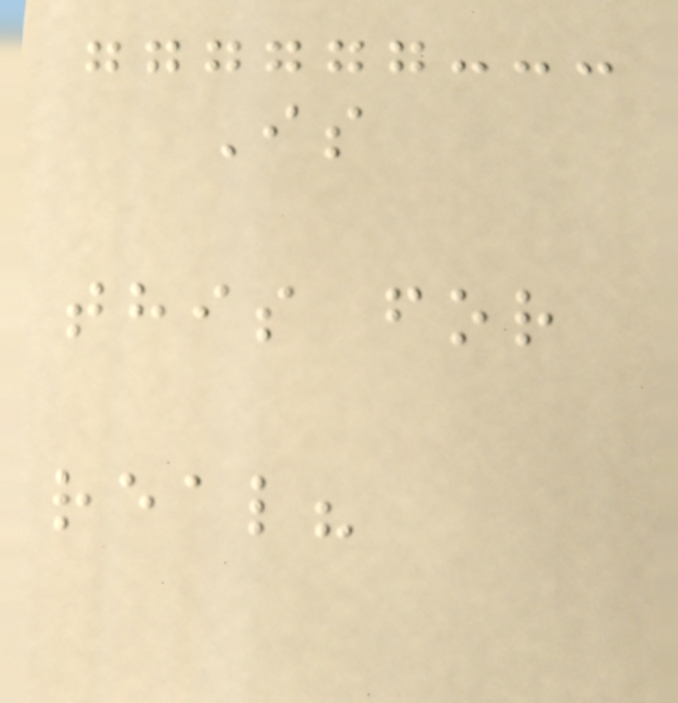Is
this for
real?
